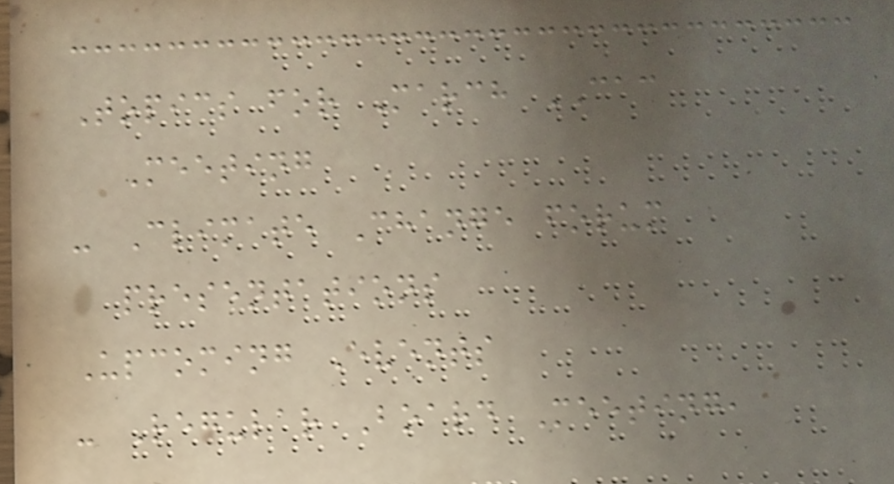Topics for March CAC
Meeting
- Climate Change forum
presentations
Upcoming Events
- Regular Board Meeting,
